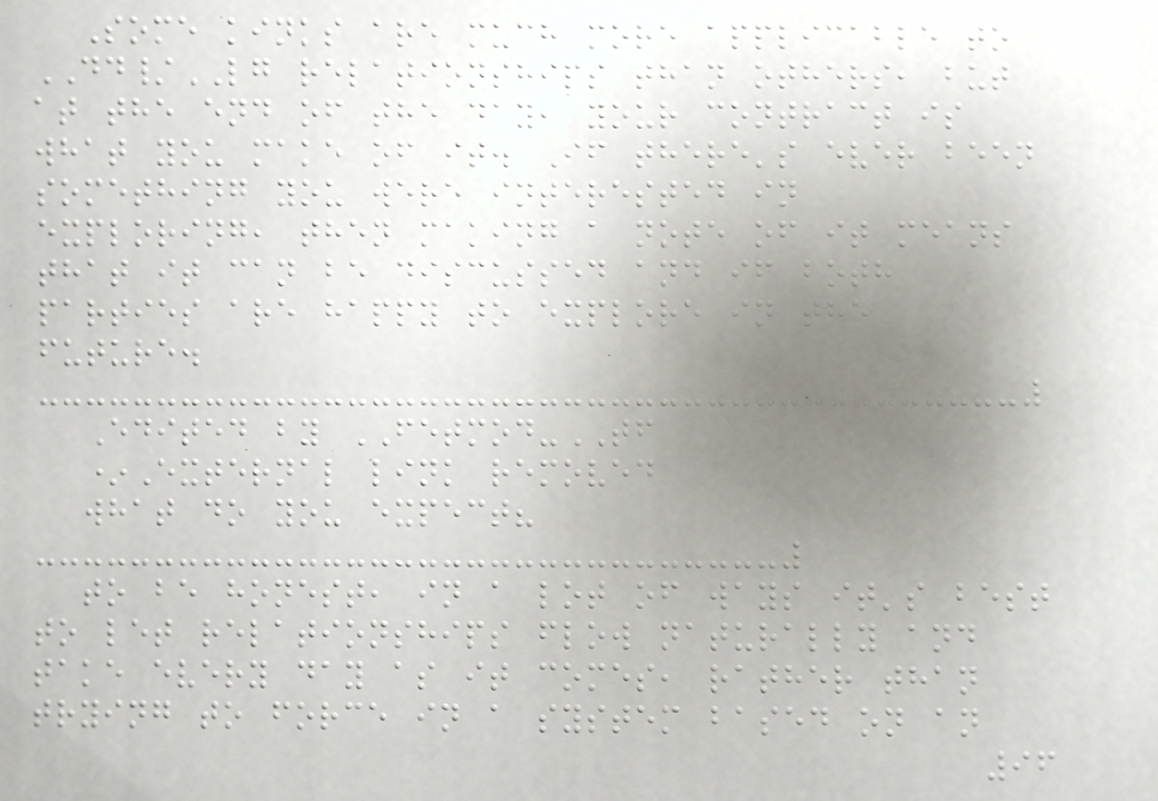Some kinks are much more applicable to
DD/LG relationships than others, but
at the end of the day, your contract is
what you make of it. If there's ever been
something you were interested in
exploring, then making a note of it means
that it can be discussed and if both
parties are happy to explore in the
future.
Edited by FETMOD-TF
*External link removed
what do you expect?
to be honest, in a lot of ways it's best
to let relationships flow naturally and
take every day as it comes, rather than
trying to force in a system based on an
96
